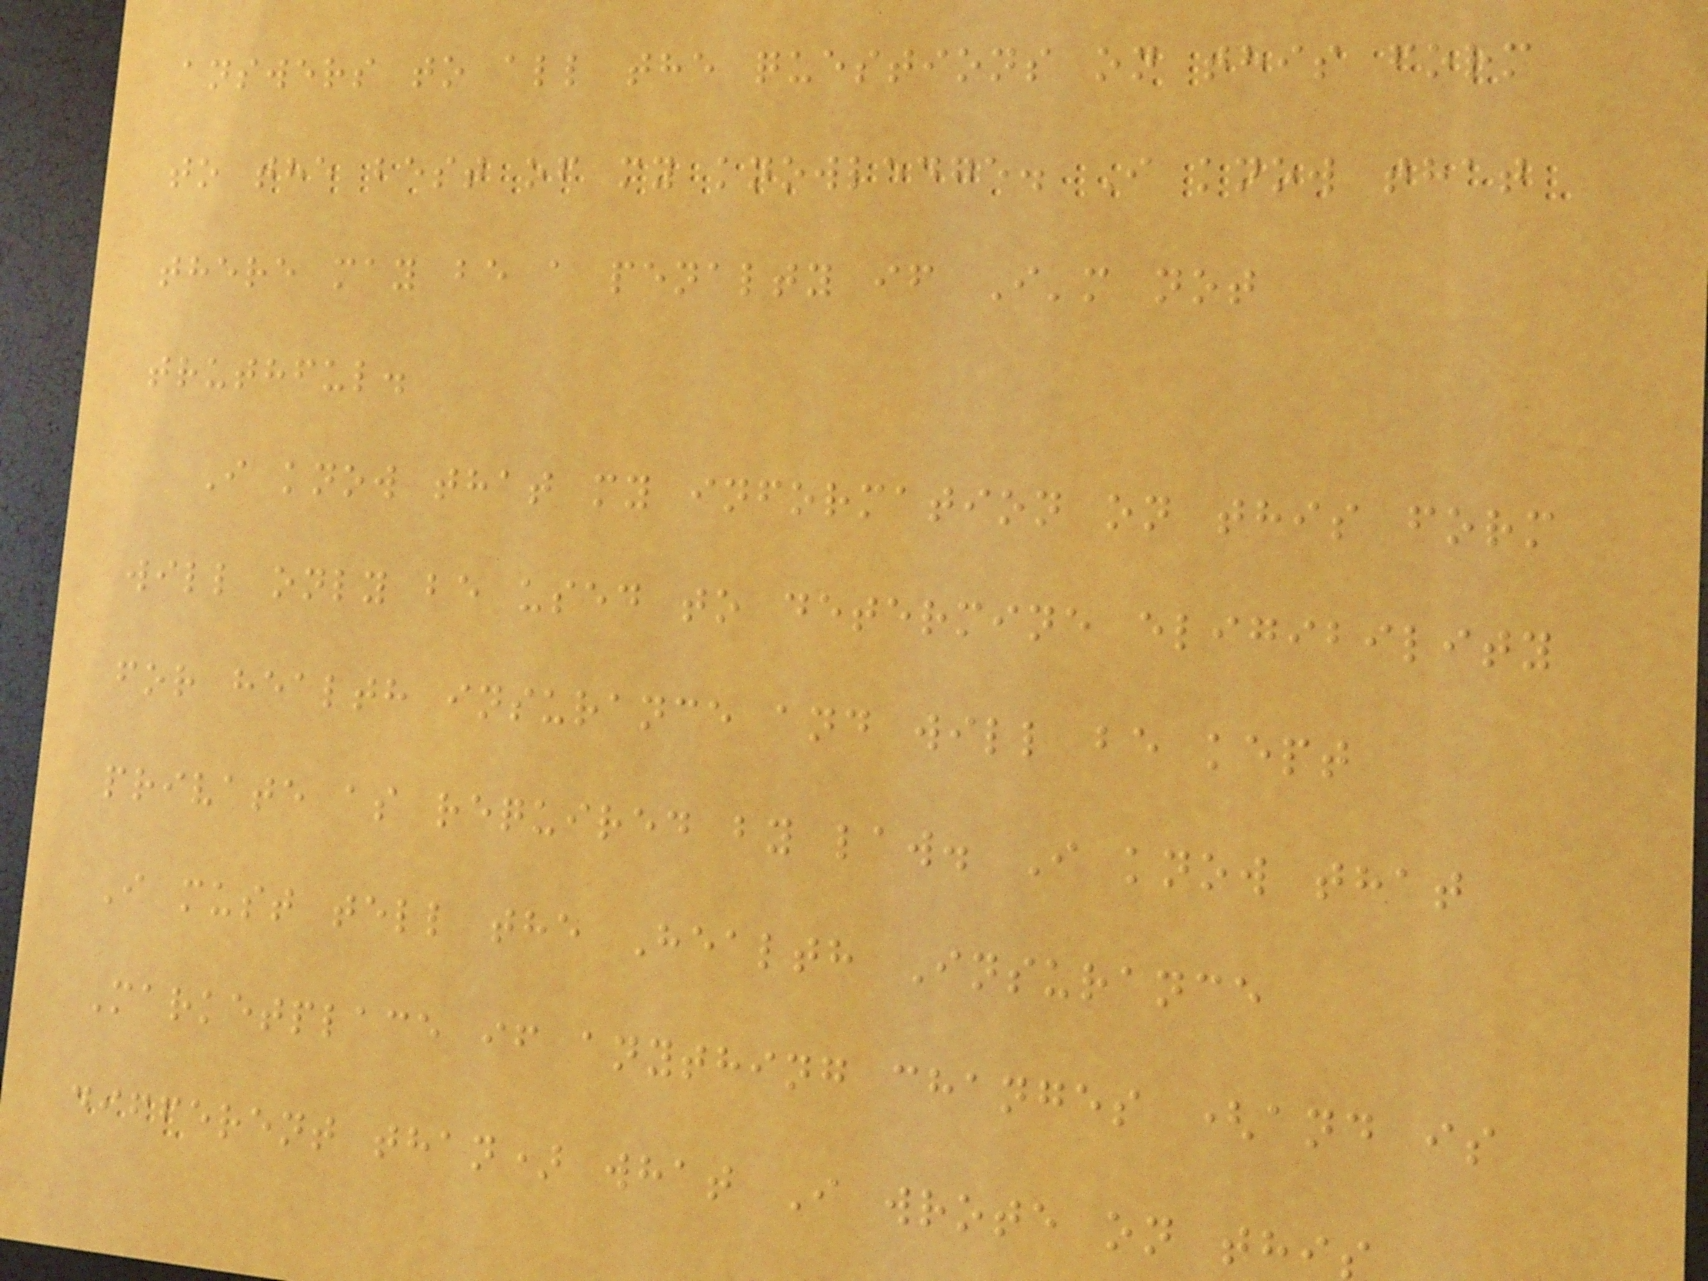answers to all the questions on this form
to the best of my knowledge. I know that
there may be a penalty if I'm not
truthful.
I know that my information on this form
will only be used to determine eligibility
for health insurance and will be kept
private as required by law. I know that
I must tell the Health Insurance
Marketplace if anything changes (and is
different than) what I wrote on thi
